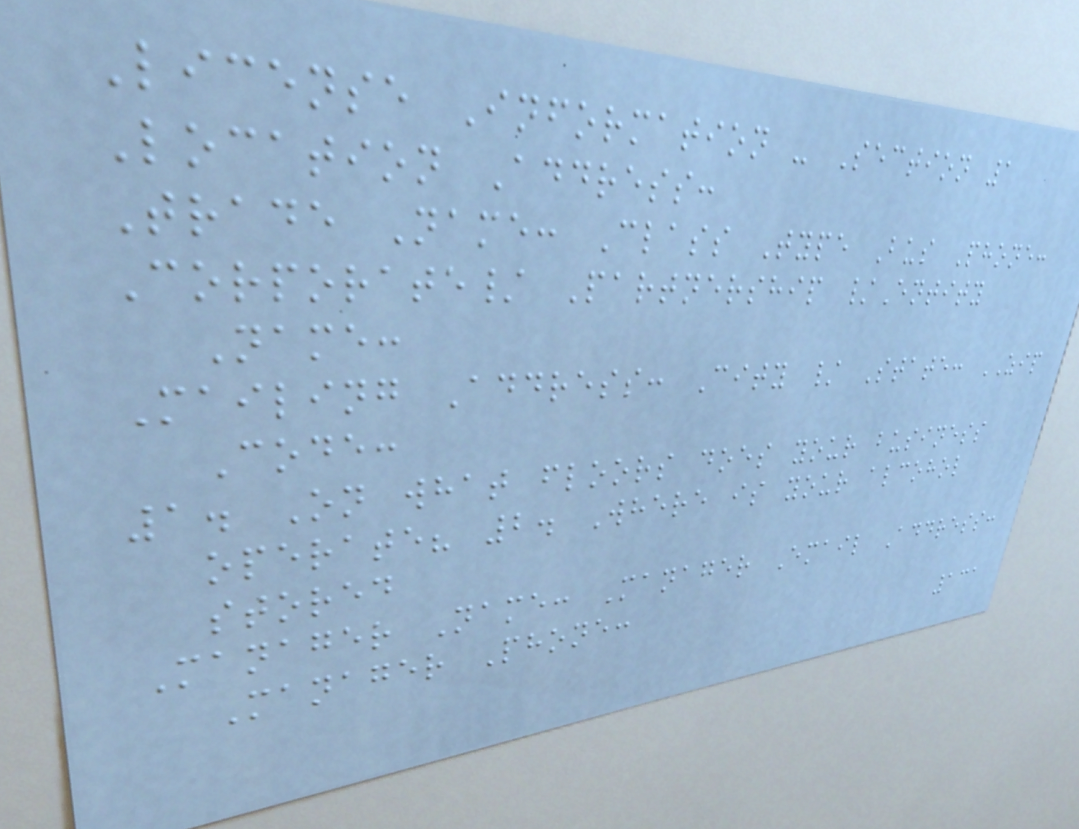License Information - Section 1
Location Address:
Trade Name: Class Type Bus Phone:
Corporate/ Partnership /Entity
Name:
Mailing Address: City / State: ZIP
Code:
1. On what floors does your business
operate? 2. Where is your alcohol
stored
Manager Name: Manager Email Address:
Manager Phone:
131
